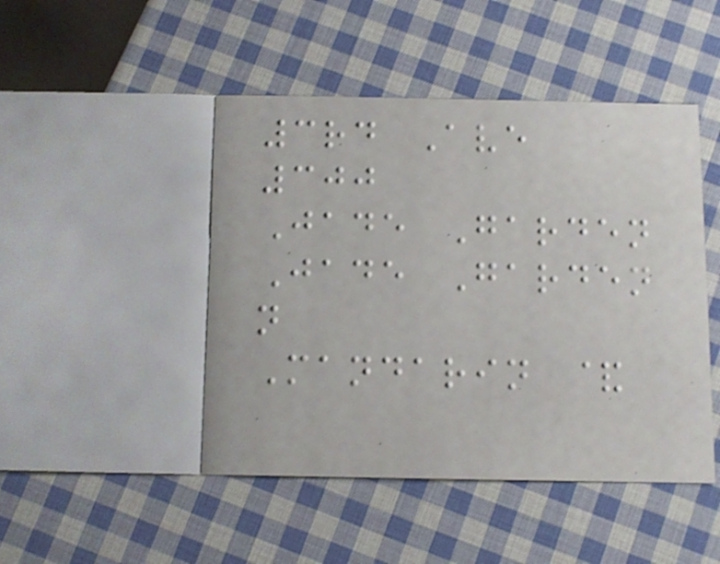3rd Ave
300
Jade Garden
Jade Garden
n
Mandarin &
